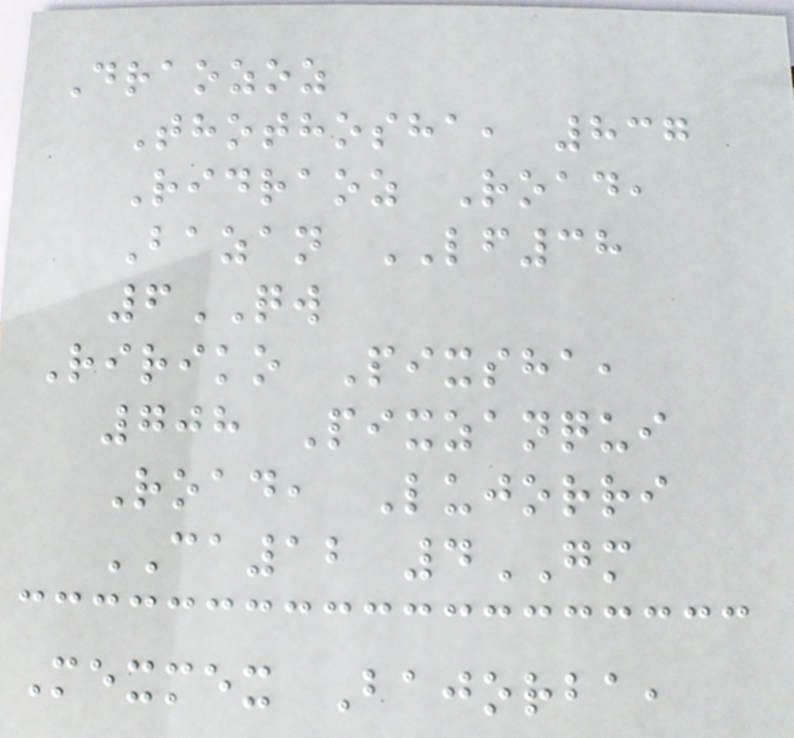Draozoz
Thothosha, 837
Ridraoz Road,
Bazan LF38
6QW
Ririko Pixsha,
708 Pixzanqui
Road, Lujorri
CA12 4GM
Mexmex Bajorba,
